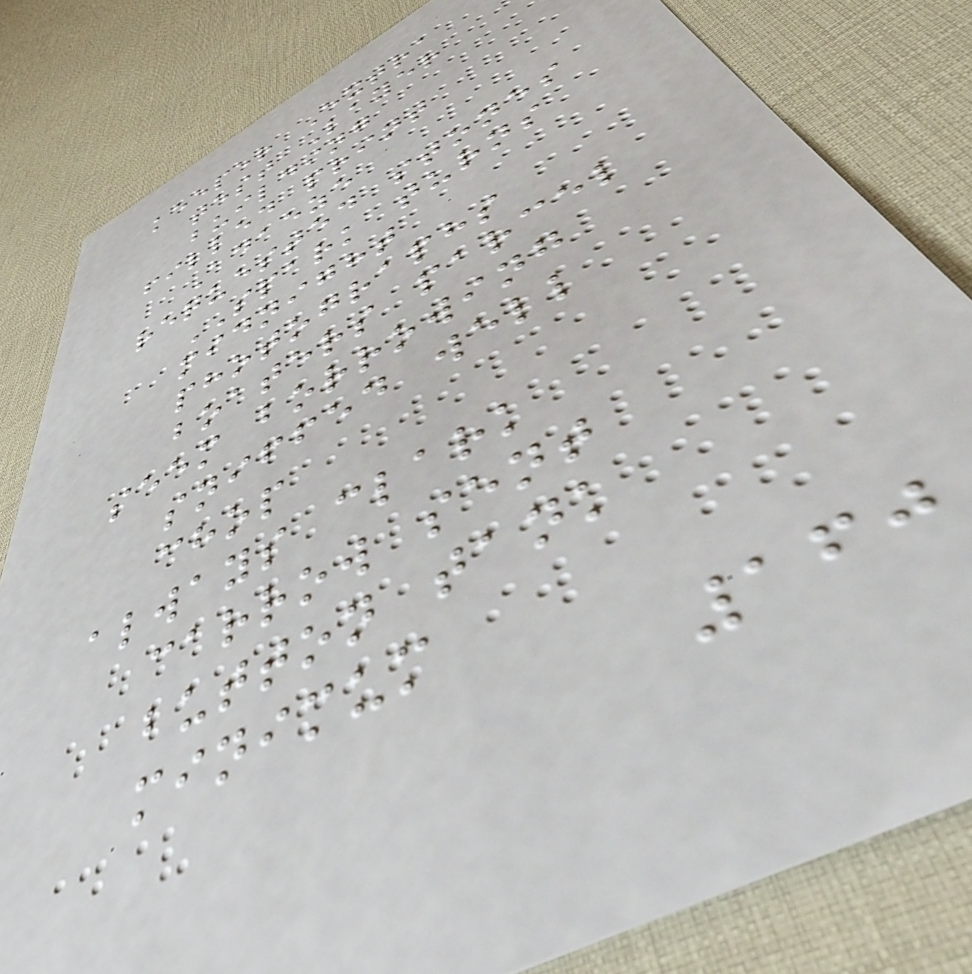keeper Extra
test Layer
building
filled print
Adaeze
requested stones
SPARK turns
midnight
photographs
boaters parcel
seem borrowing
sniffed well
chop
always clark
carrow sent
button tank
minimum
160
